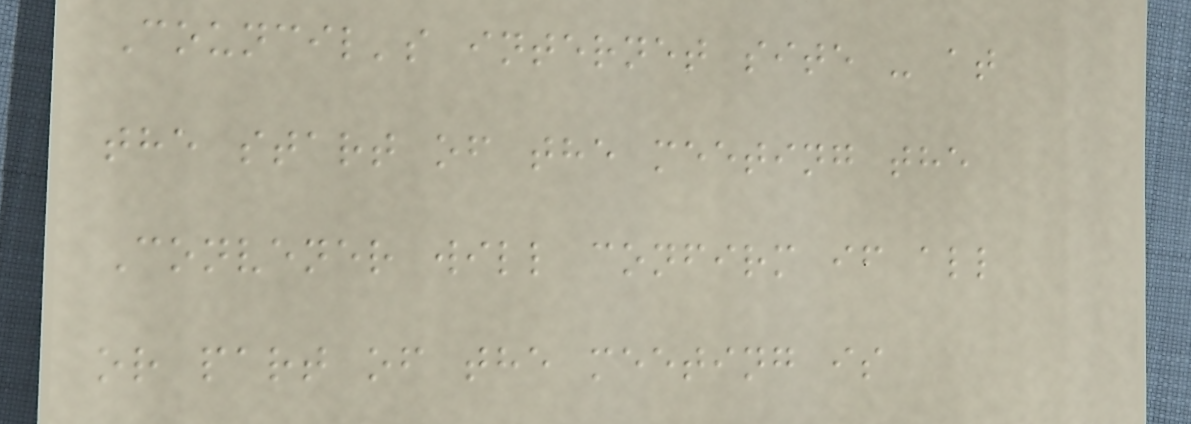Council's internet site - at
the start of the meeting the
Convener will confirm if all
or part of the meeting is
